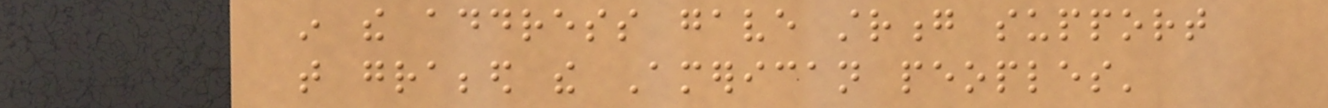in the address gave strong support
that grabbed the American peoples'
